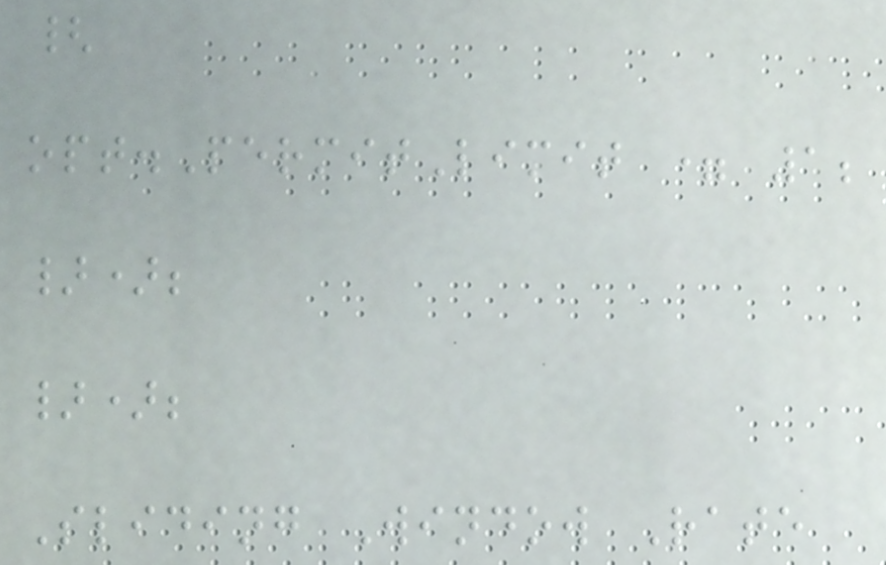{
opt.PermitLimit = 1;
});
});
Sliding Window Rate
